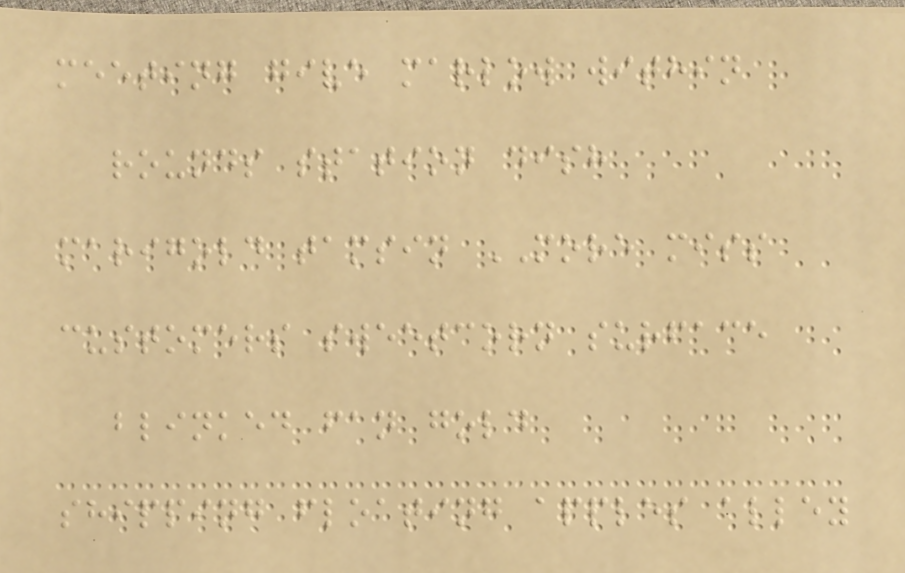meeting give marlow within
rounds station dish
marigold tamsin MORE miss
customers sweetcorn surface
blinked fan gold
shipping floating apples alley
